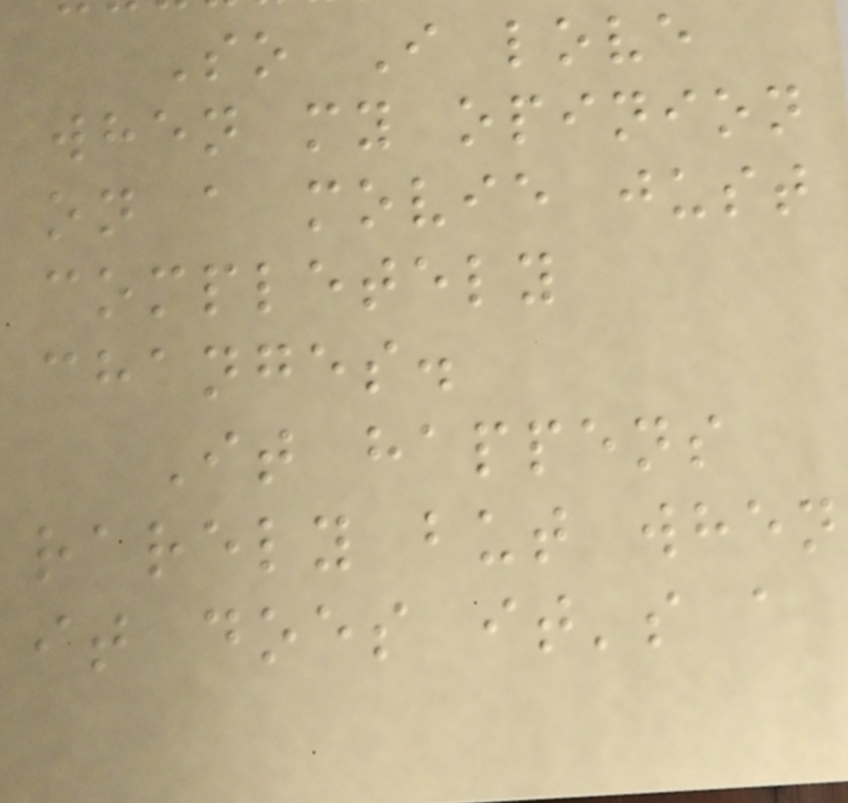So I love
when my opinion
on a movie just
completely
changes.
It happens
rarely but when
it does it's a
